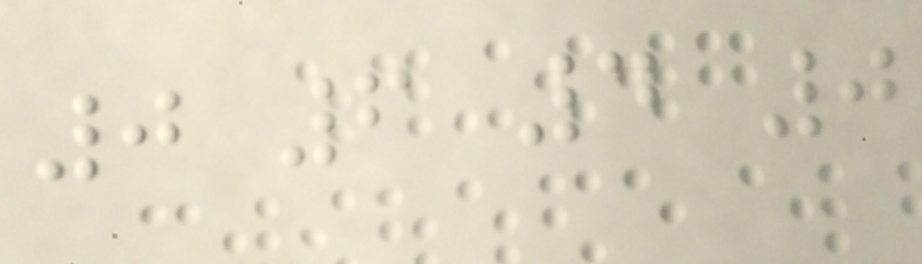0 6 4 0
